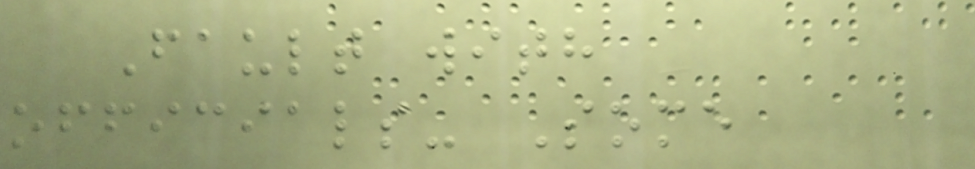Fault with
officials- Some
